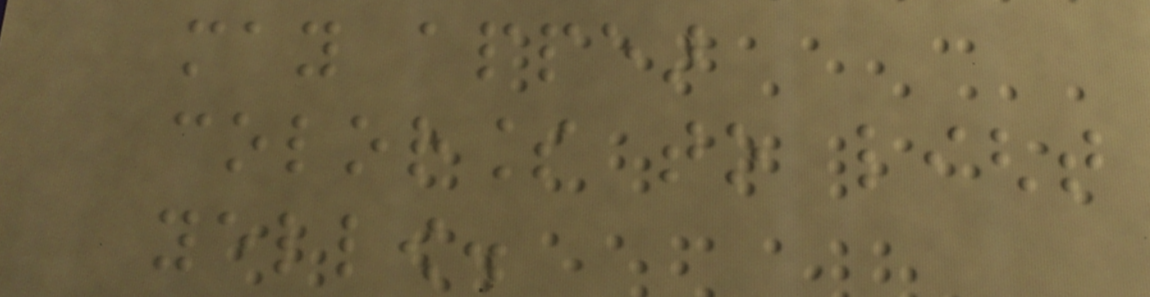may appear
colorless to light
yellow.
